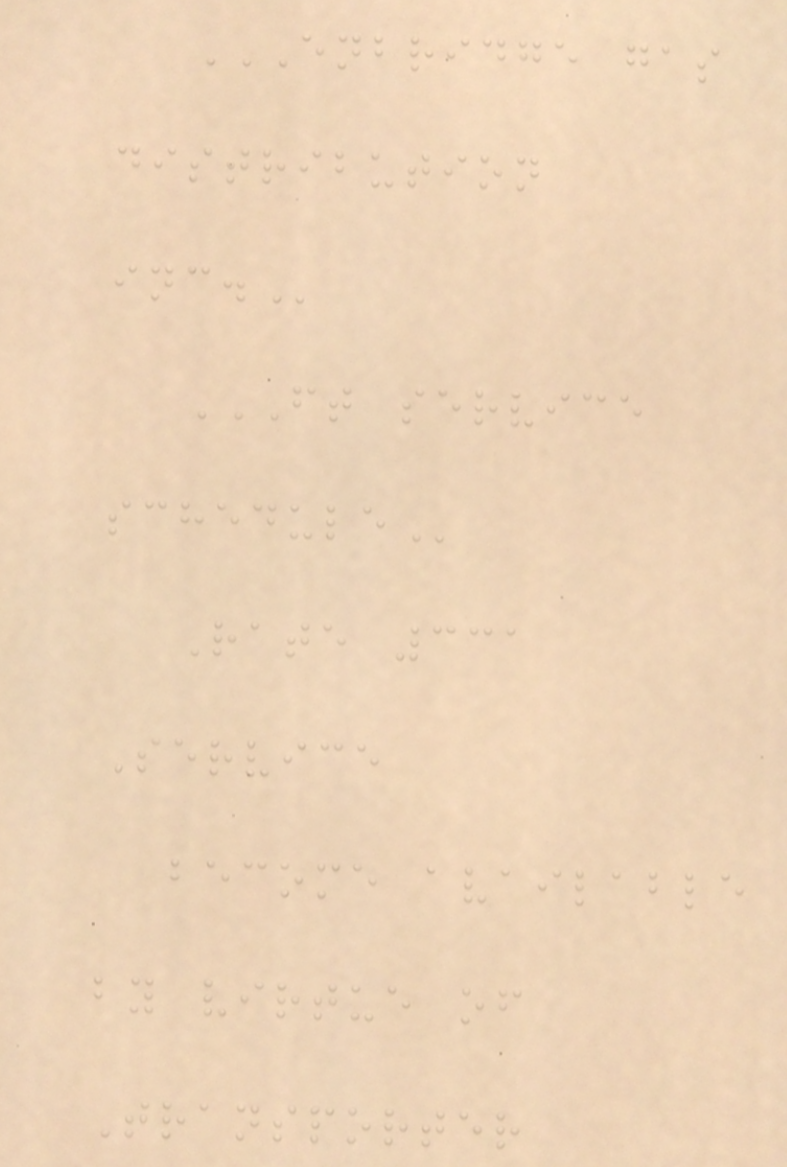ENBRIDGE GAS
DISTRIBUTION
INC.
FT SERVICE
SCHEDULE
Rate 331
Service
become available
by virtue of
Transporter
